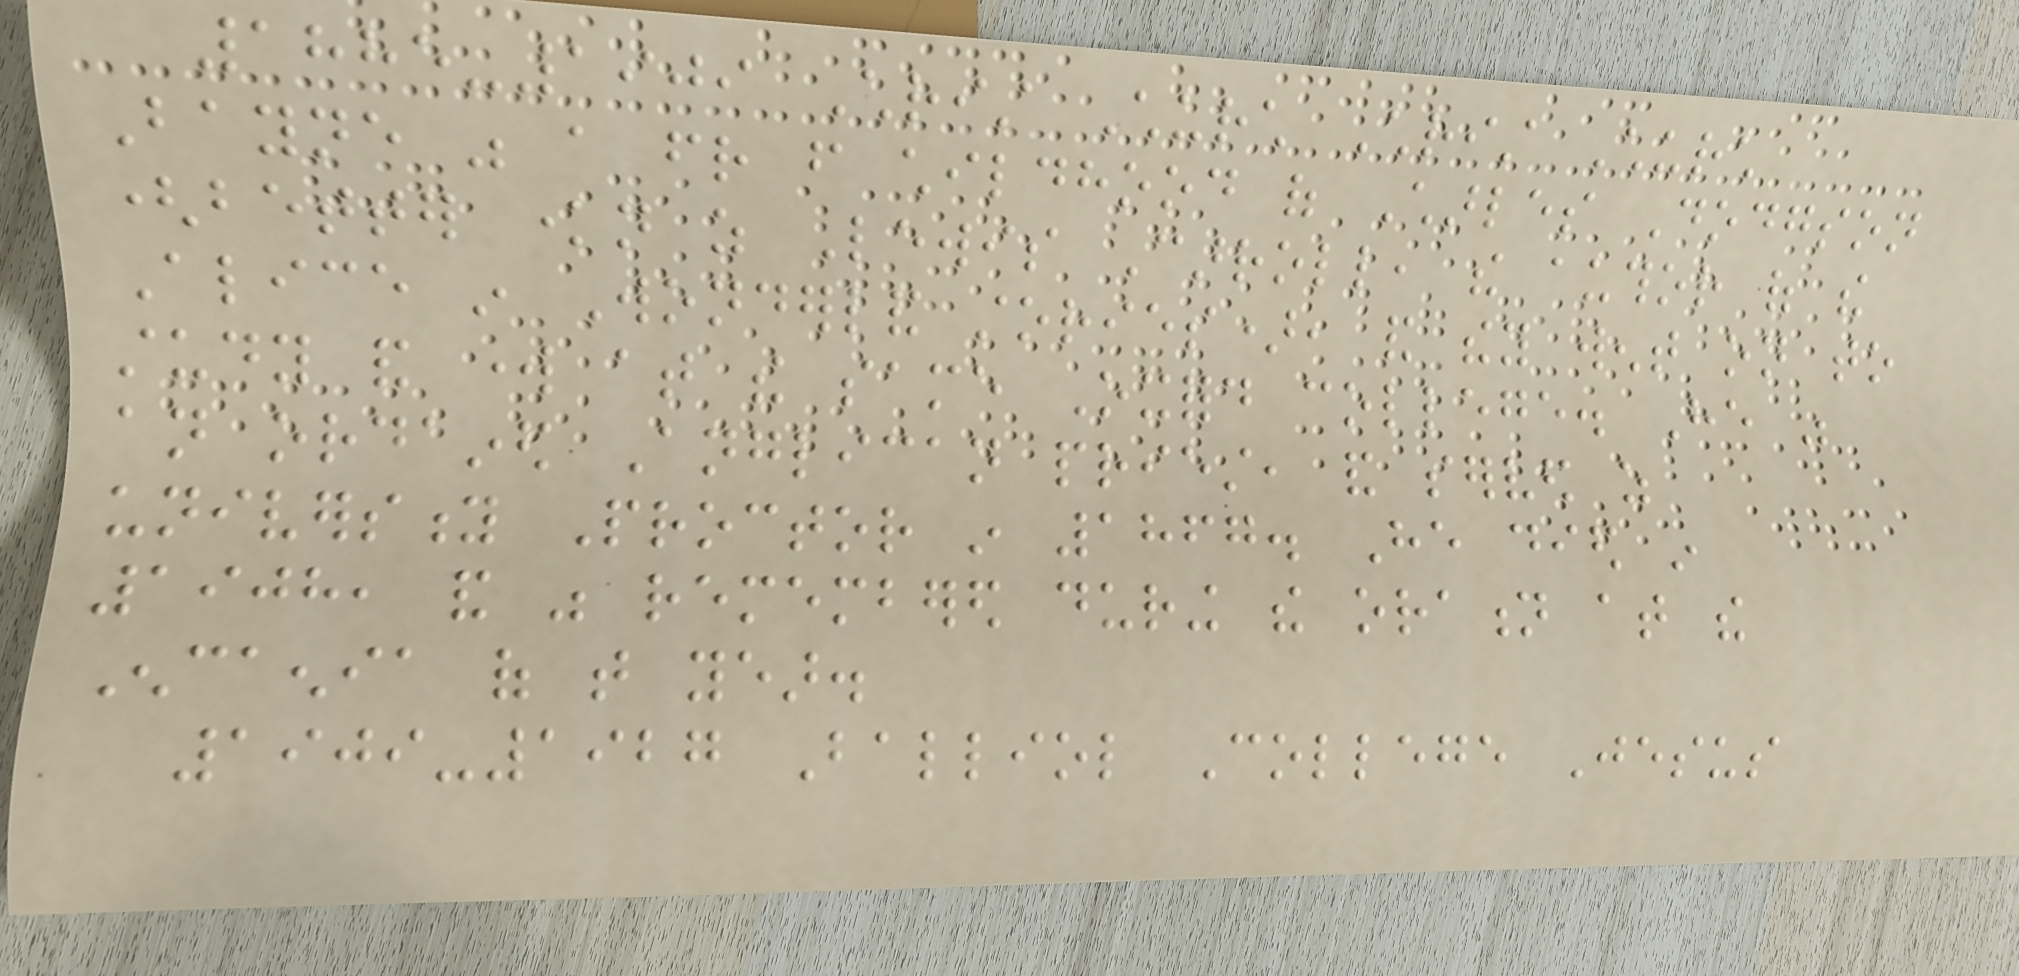1885-1909 Christ Church Christ Church
Bayne was a friend from childhood of Charles Dodgson
(better known as Lewis Carroll, the author of the
Alice in Wonderland stories), and they went on to
study and work at the same Oxford college. He was
an ordained Anglican priest, and served as
university Proctor in 1867. He died in
1908, and was remembered during the oration at the
Encaenia of that year.
1909-1927 Balliol College Jesus
